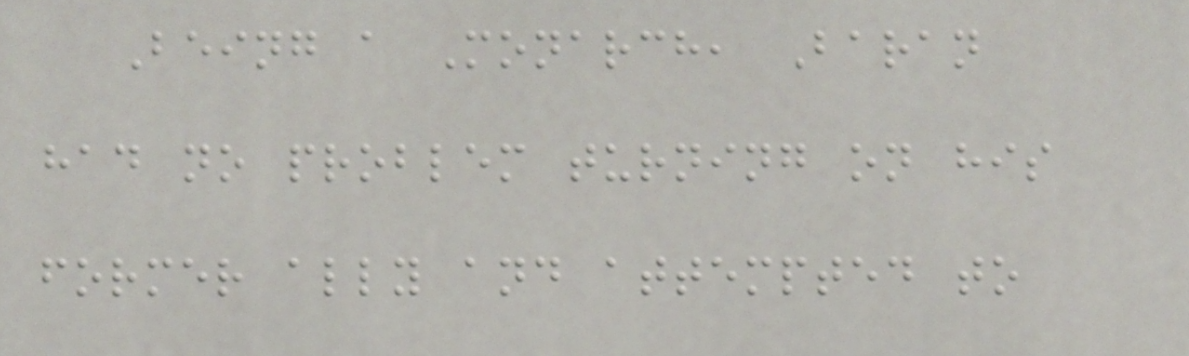Being a Monarch, Baran
had no problem turning on his
former ally and attempted to
